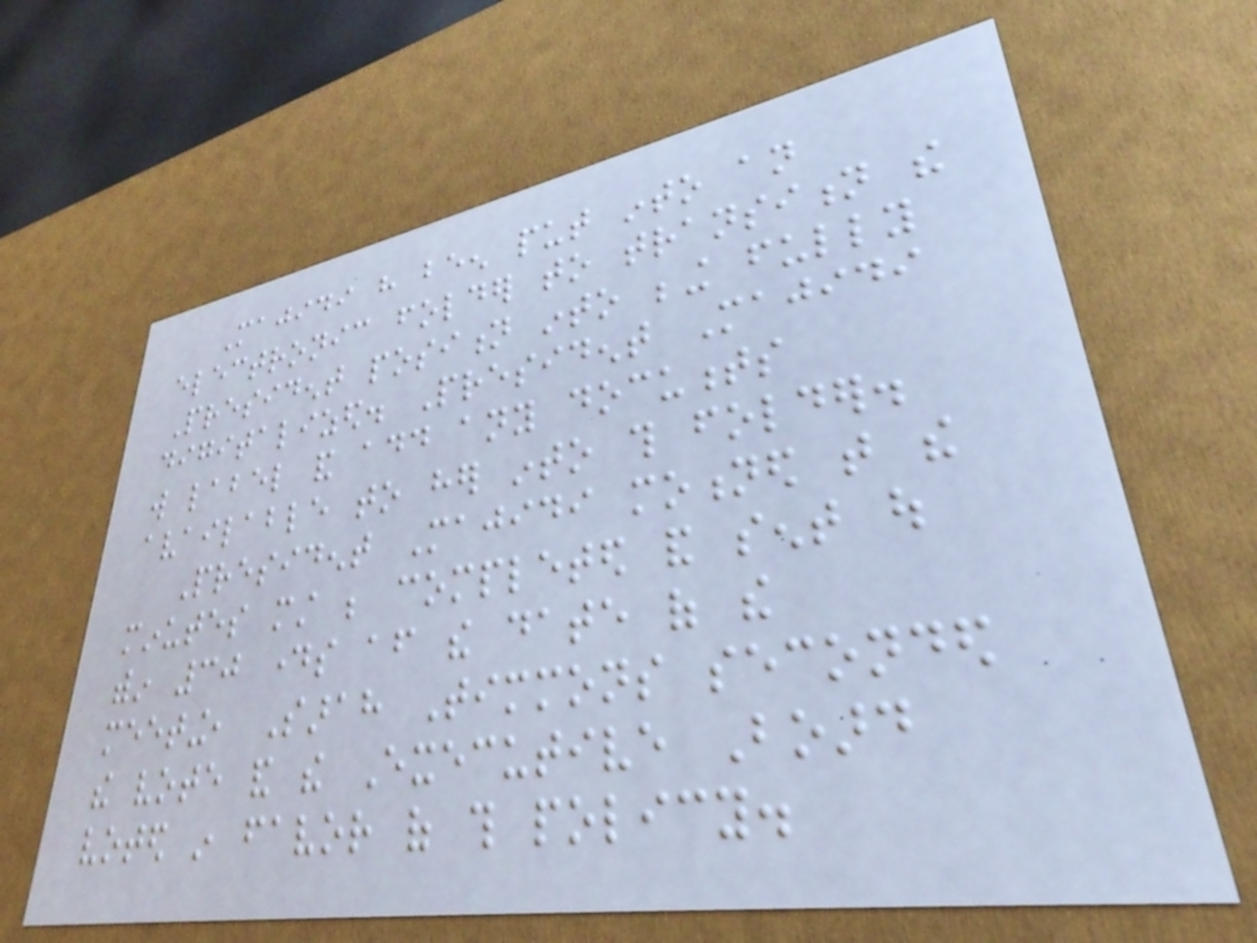Majidi have been put into an
electronic folder to transition the
President position into being fully
digitalized. President Majidi
will label and add any documents
available to her into this folder.
President Majidi motioned that the
minutes must be completed and sent out
within 30 days after the date of the
meeting, Sarah Timmons seconded
the vote and the Executive Board
voted in favor of this policy.
